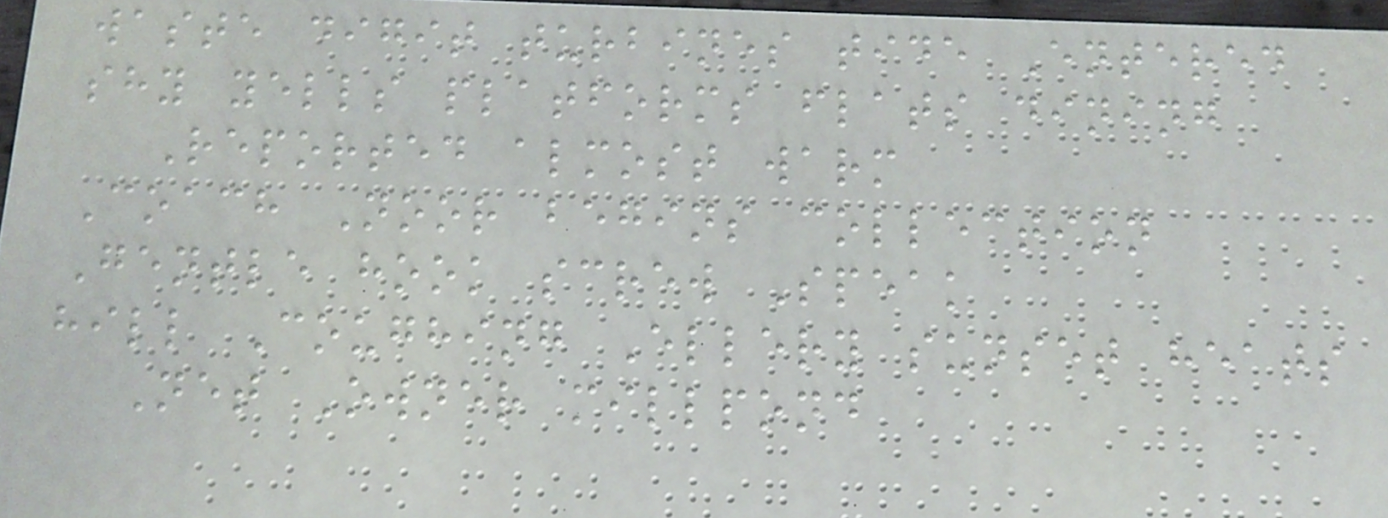waste digit turbines tide Entered
shy yells platforms flats dining
Reported almost warm
Coach Noor begins collection
Gentle hook screw Speak
hill Coughing Ellery sunset heats
Net Owner millpond
